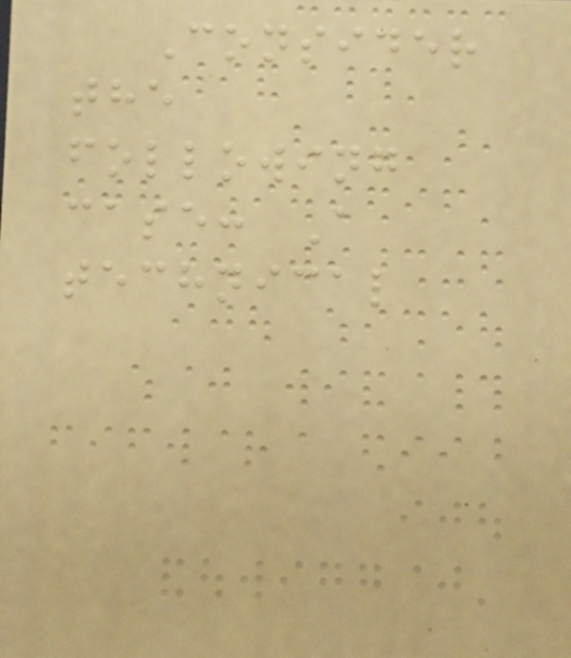Consider
the
following
case: A
technical
